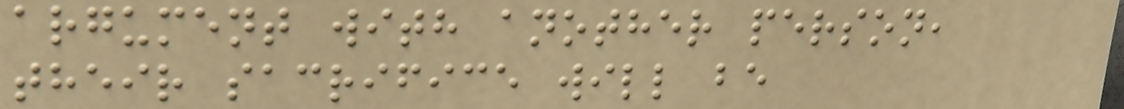argument with another person,
their sacrifice will be
